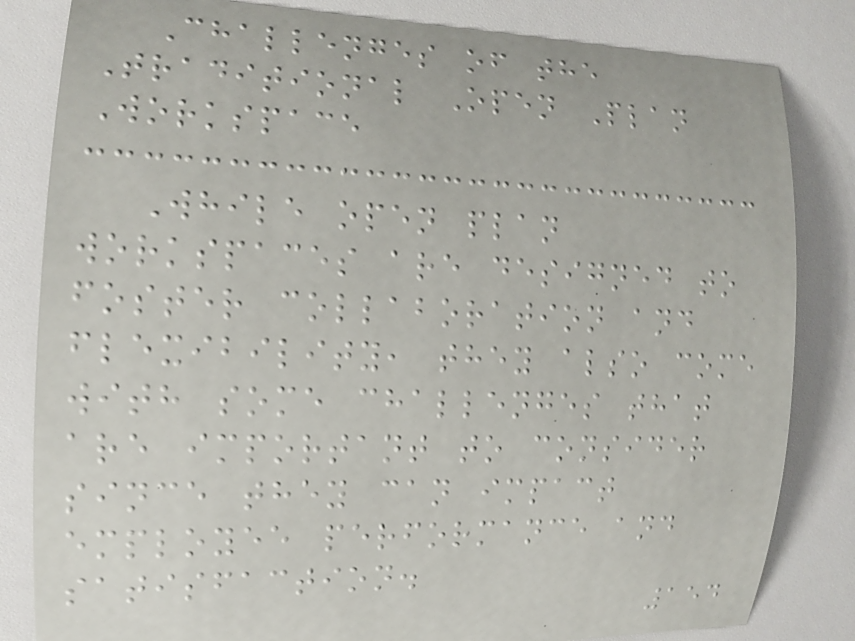Challenges of the
Traditional Open Plan
Workspace
While open plan
workspaces are designed to
foster collaboration and
flexibility, they also come
with some challenges that
are important to consider
since they can impact
employee performance and
satisfaction.
154
